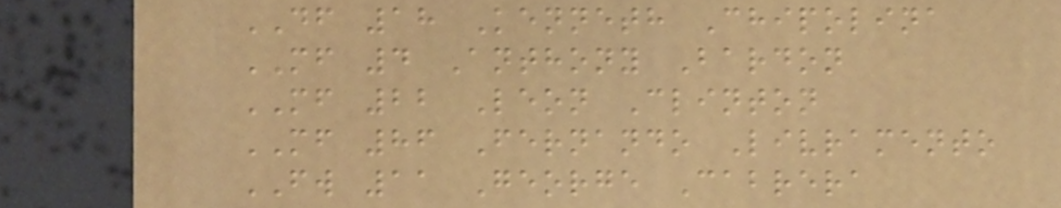DF 18 Kenneth Chipolina
MF 4 Anthony Bardon
MF 22 Leon Clinton
MF 86 Fernando Livramento
FW 11 George Cabrera
